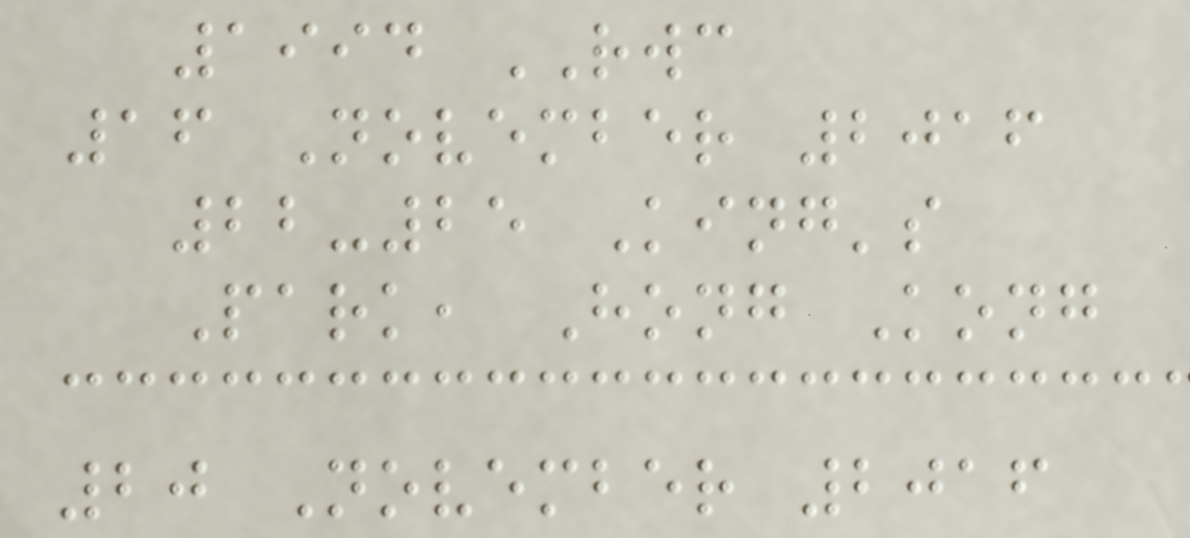1994 RWC
16 November 2016
22-25 King's
Park, Hong Kong
20 November 2016
